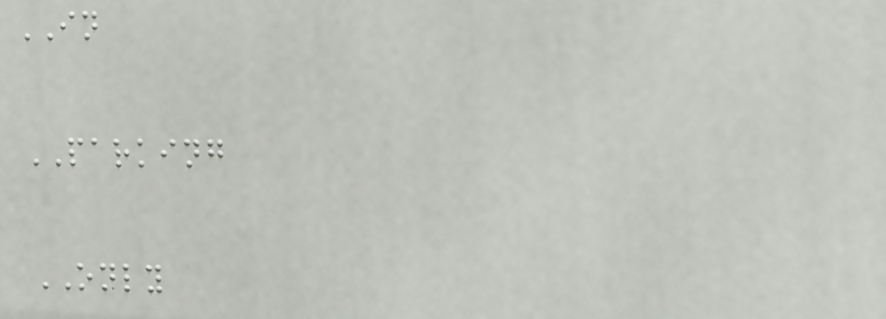IN
PARKING
ONLY
